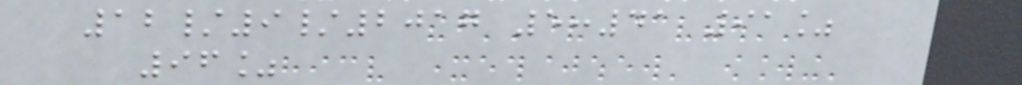12/9/2017 5:41 91%
96%
